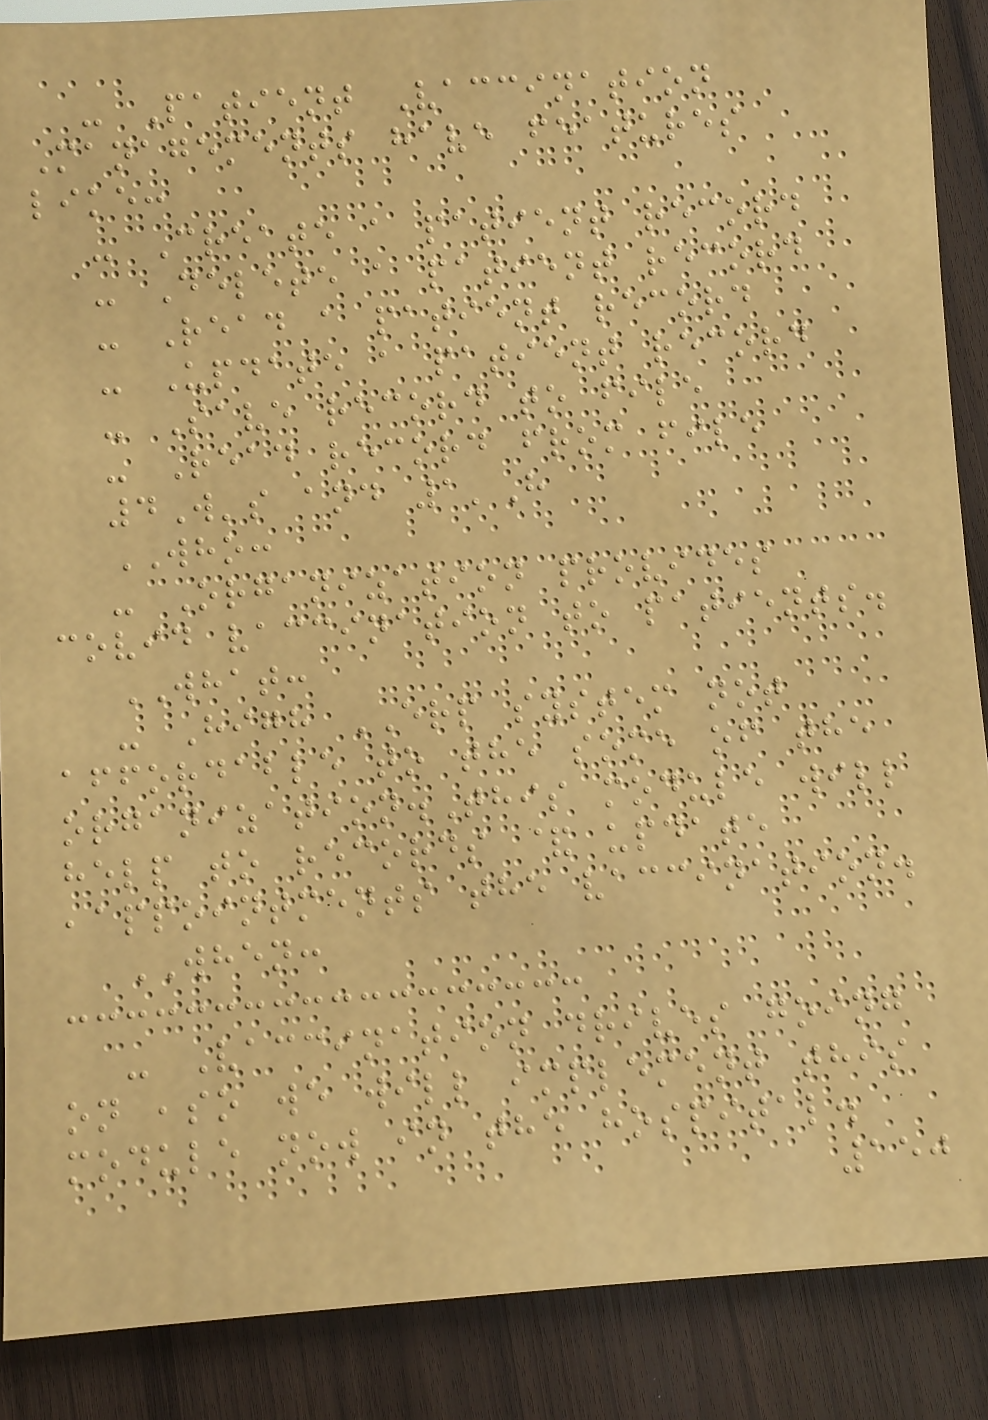- Patient Vaccination
Managements have features
like:
- Create a patient record
- Delete a patient record
- Read a patient record
- Update a patient record
- Save record to file
- Read record from file
4W's and 1'H
WHO:
- Organization provides
covid vaccination to patients.
WHAT:
- High ERP system not
affordable to the some of the
organization.This module will
help to records & update
,appointments the vaccination.
WHEN:
- Vaccination drives going
on ,so we will implement this
module now in the hospital.
150
